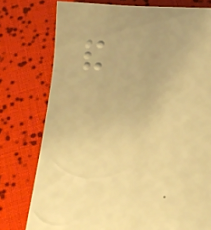and
